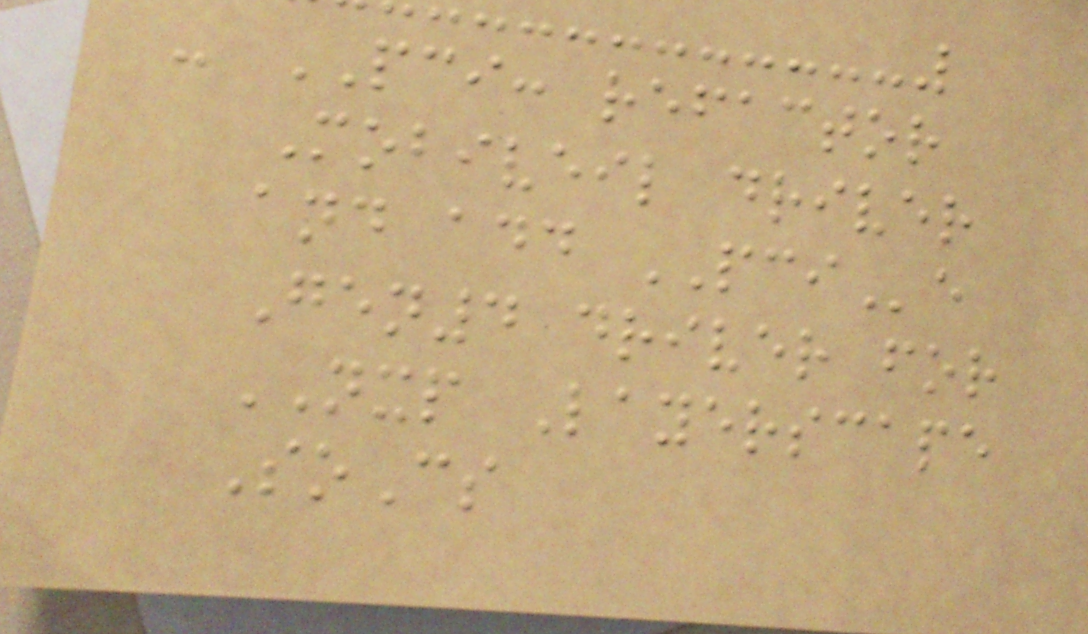- PCI: refactor
Mobiveil driver
and add PCIe
Gen4 driver for
NXP Layerscape
SoCs
